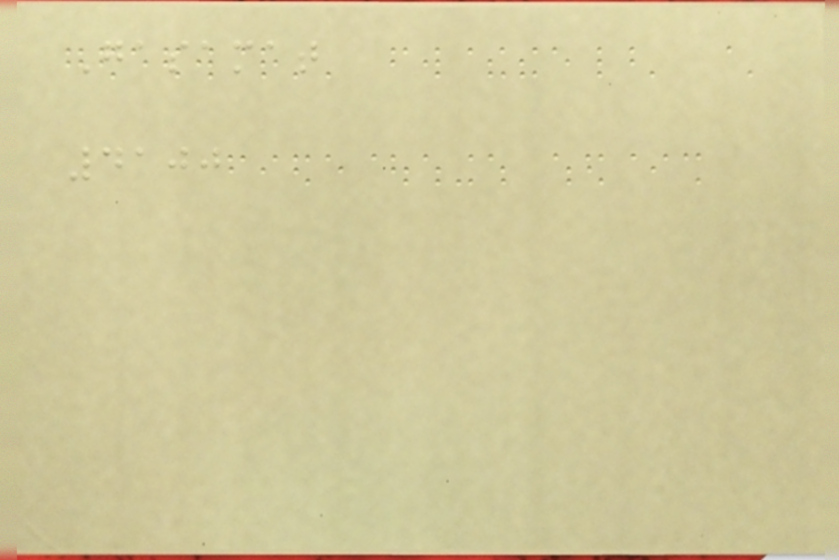Gasamat
4100
